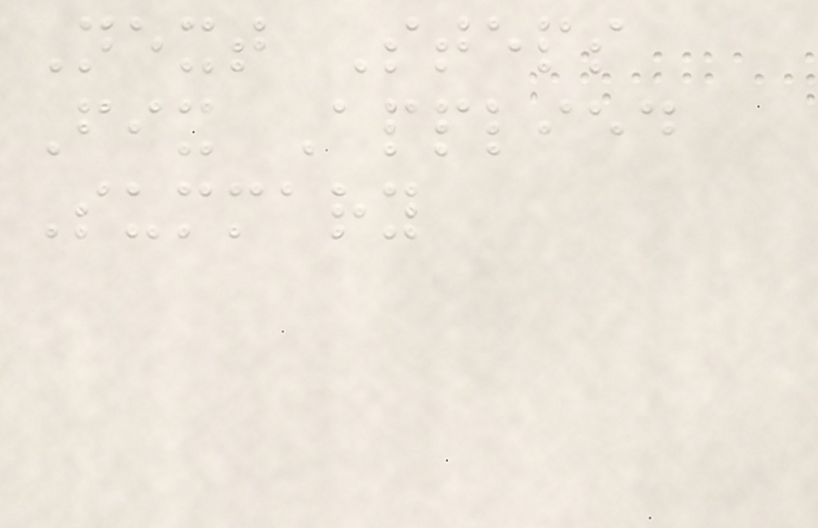Next Steps
Fix Applied
Summary
